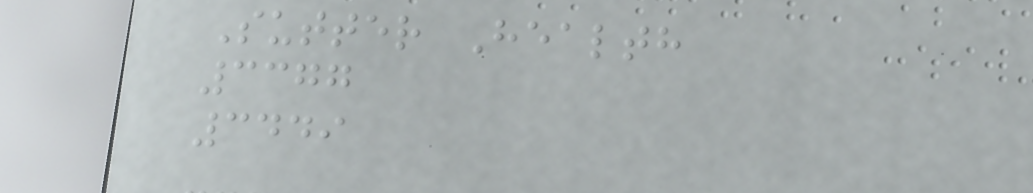Sutter Health
3377
3449
